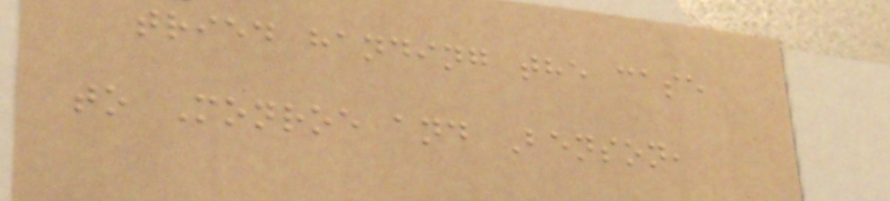tried handing the case
to Monroe and Benson,
